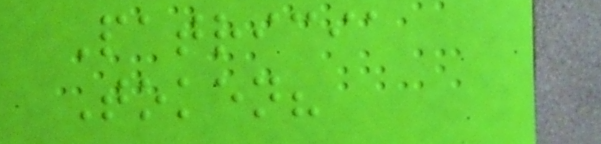Patricia
Token?
